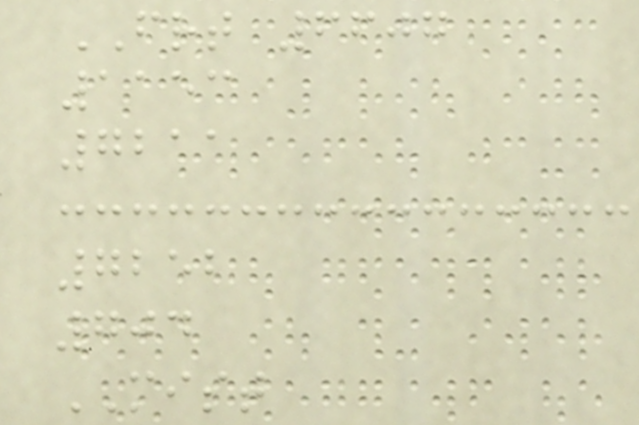FRT 6607
1153
7211
7252
704
MIST
